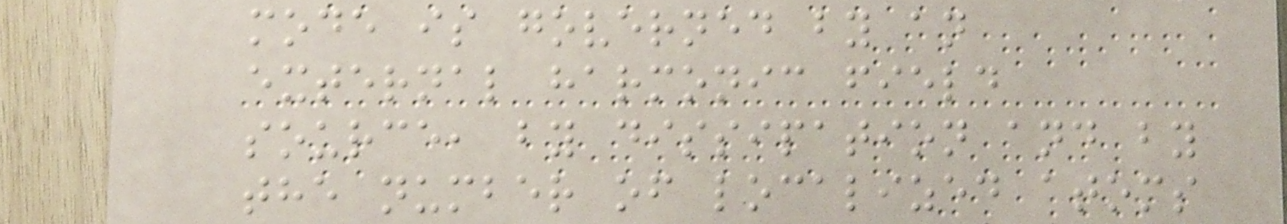mode is governed by an
external harmonic field
source, by dissipation and by
the number of localized atoms
